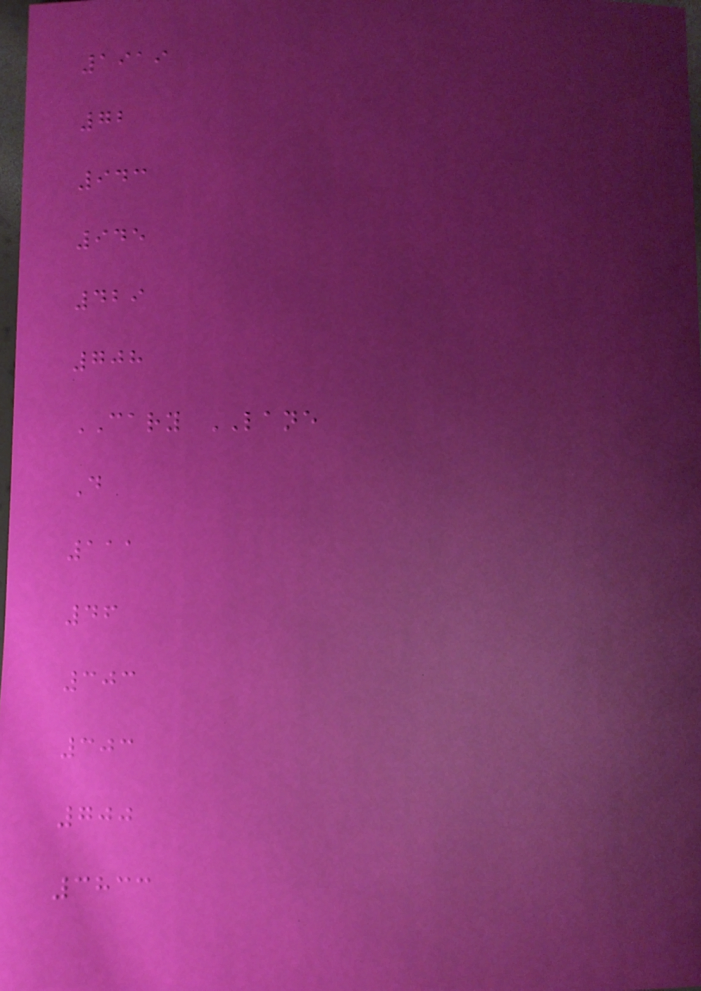1919
72
943
945
429
708
CARY LANE
D
111
46
303
303
700
3833
